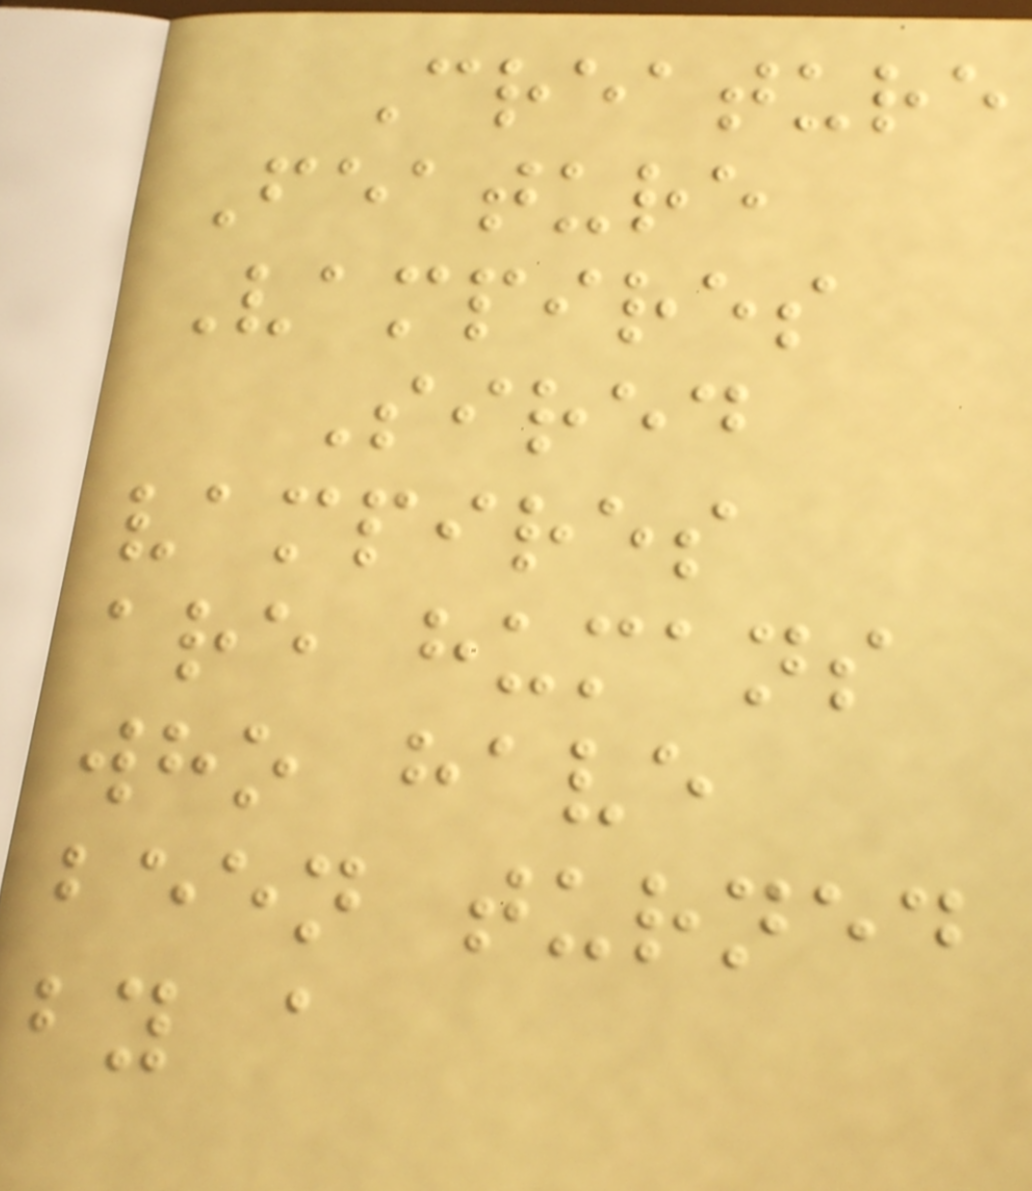Creature
Feature
Vampires
Sired
vampires
are humans
who have
been turned
by a
